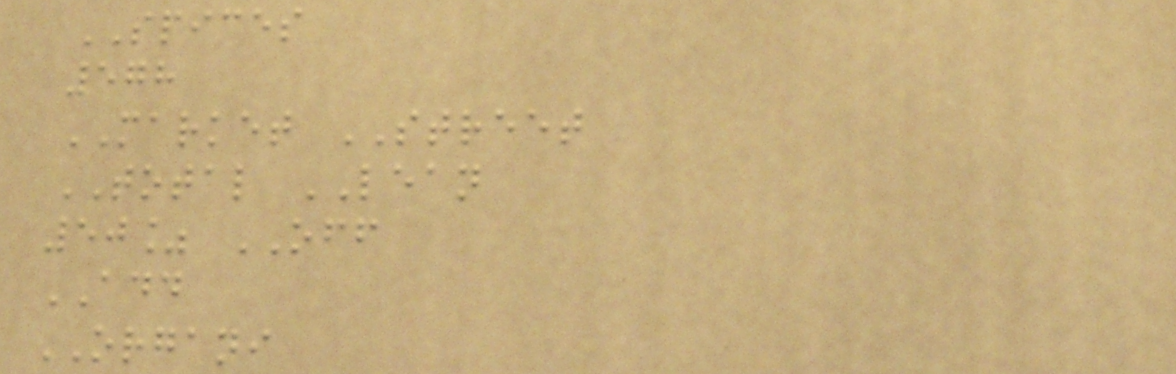SPICES
578
MARKET STREET
TOTAL LEAN
50% OFF
ADD
ORGANI
